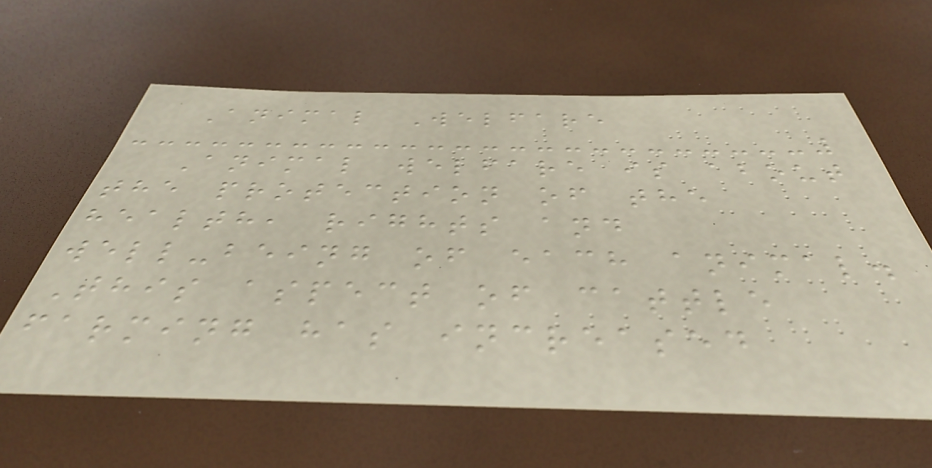Animal Welfare
Animal welfare is about
the protection of the
health, rights and
well-being of each animal.
This aspect of cattle
farming has increased
